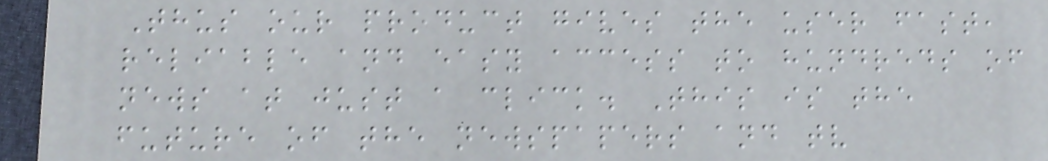Thus our product gives the user fast,
reliable and easy access to hundreds of
news at just a click. This is the
future of the newspapers and tv
